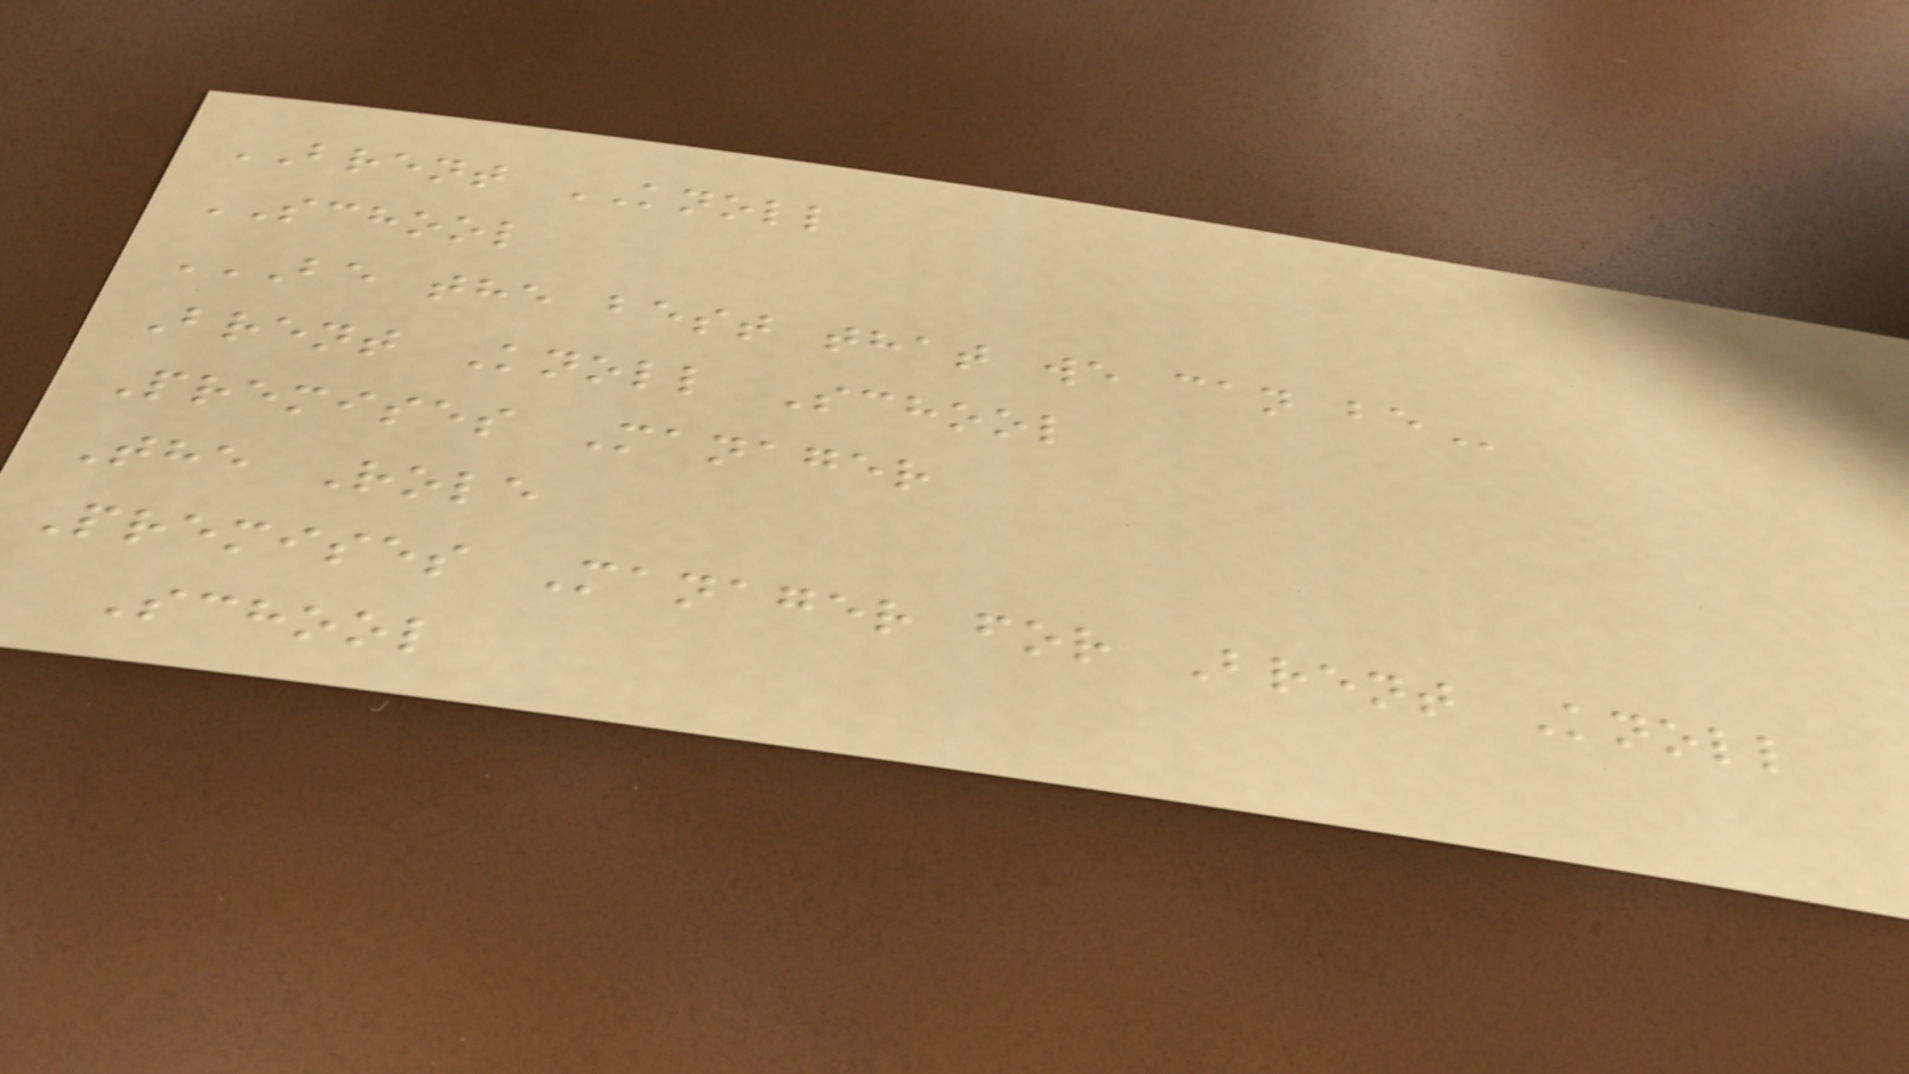BRENT KNOLL
SCHOOL
BE THE BEST THAT WE CAN BE
Brent Knoll School
Premises Manager
The Role
Premises Manager for Brent Knoll
School
